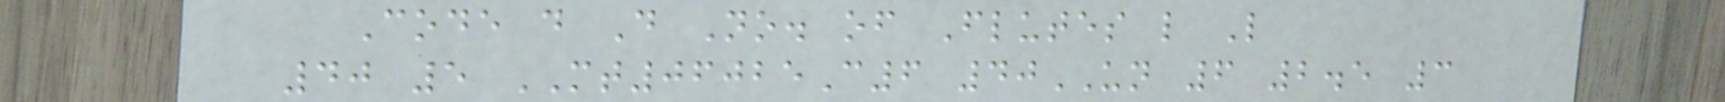Code d D No. of Flutes l L
40 5 MT06025C6 40UN 6 2.5 3
